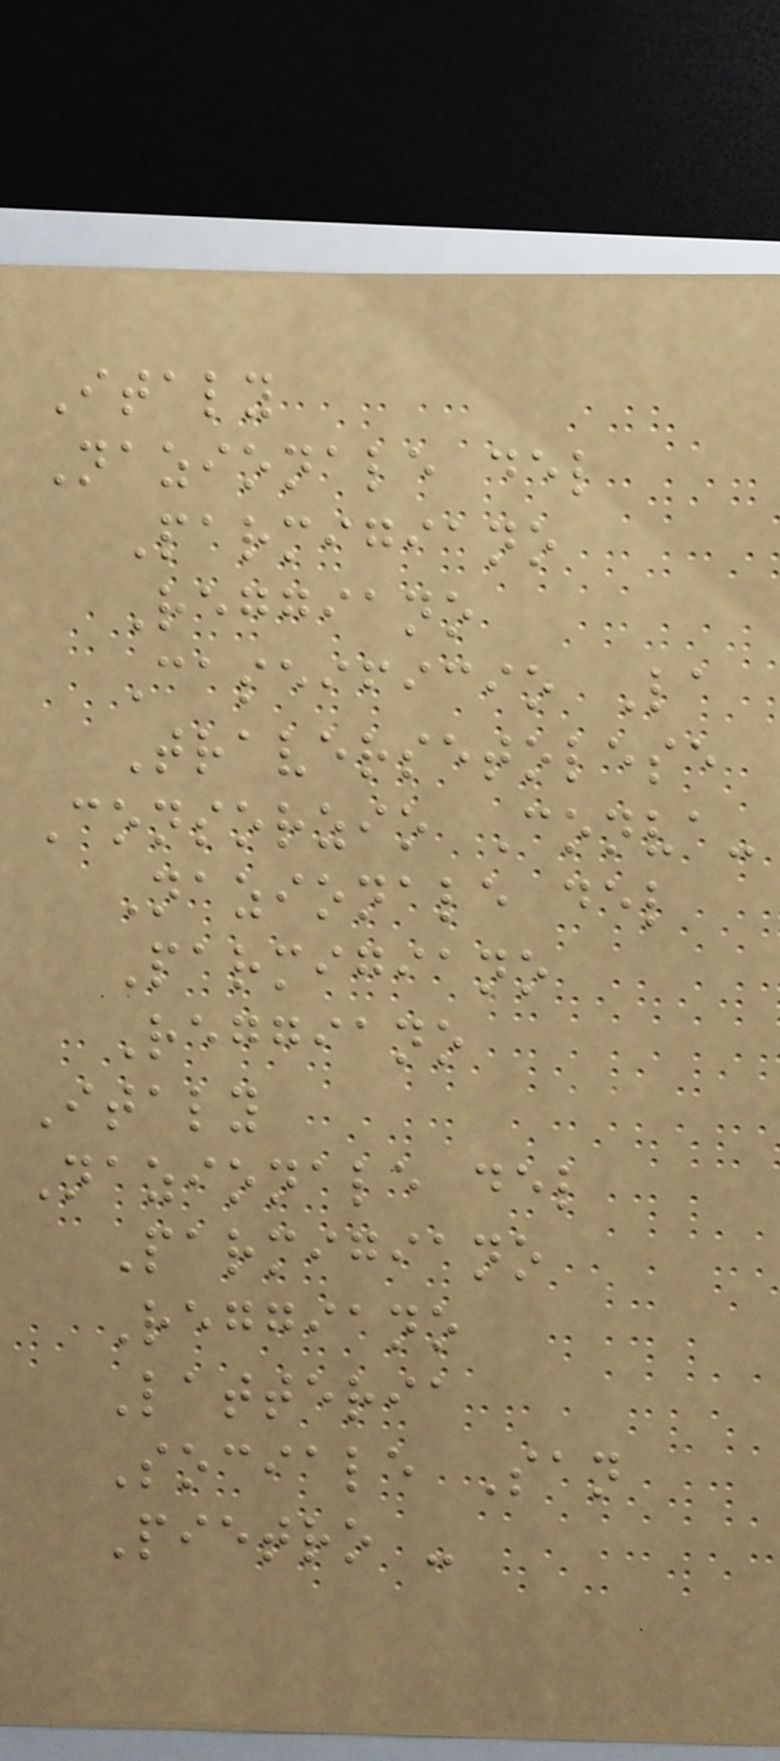Italy
Nazionale del
Parmigiano
Reggiano
Caseificio La
Traversetolese
Consorzio Conva-
Nazionale del
Parmigiano
Reggiano
Italy
Nazionale del
Parmigiano
Reggiano
Latteria
Sociale San
Pietro -
